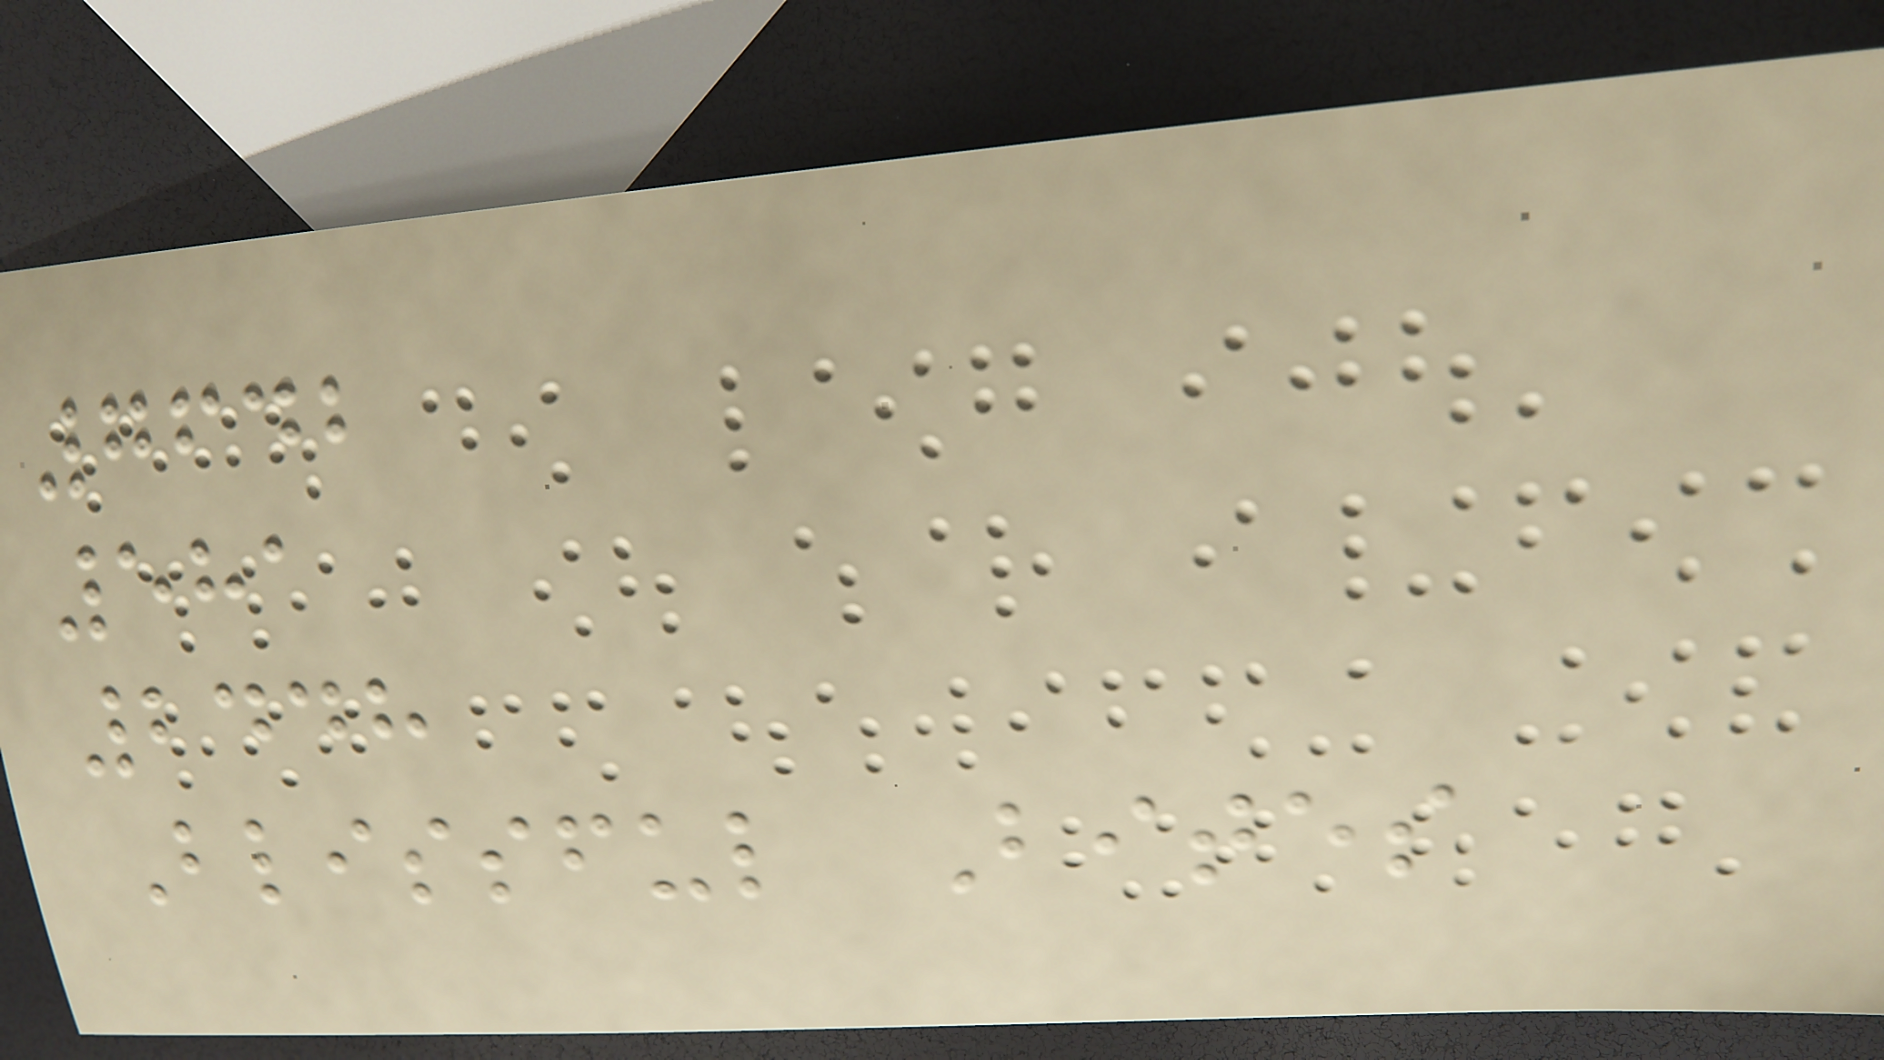7642
581
2448
Blissful Bites
